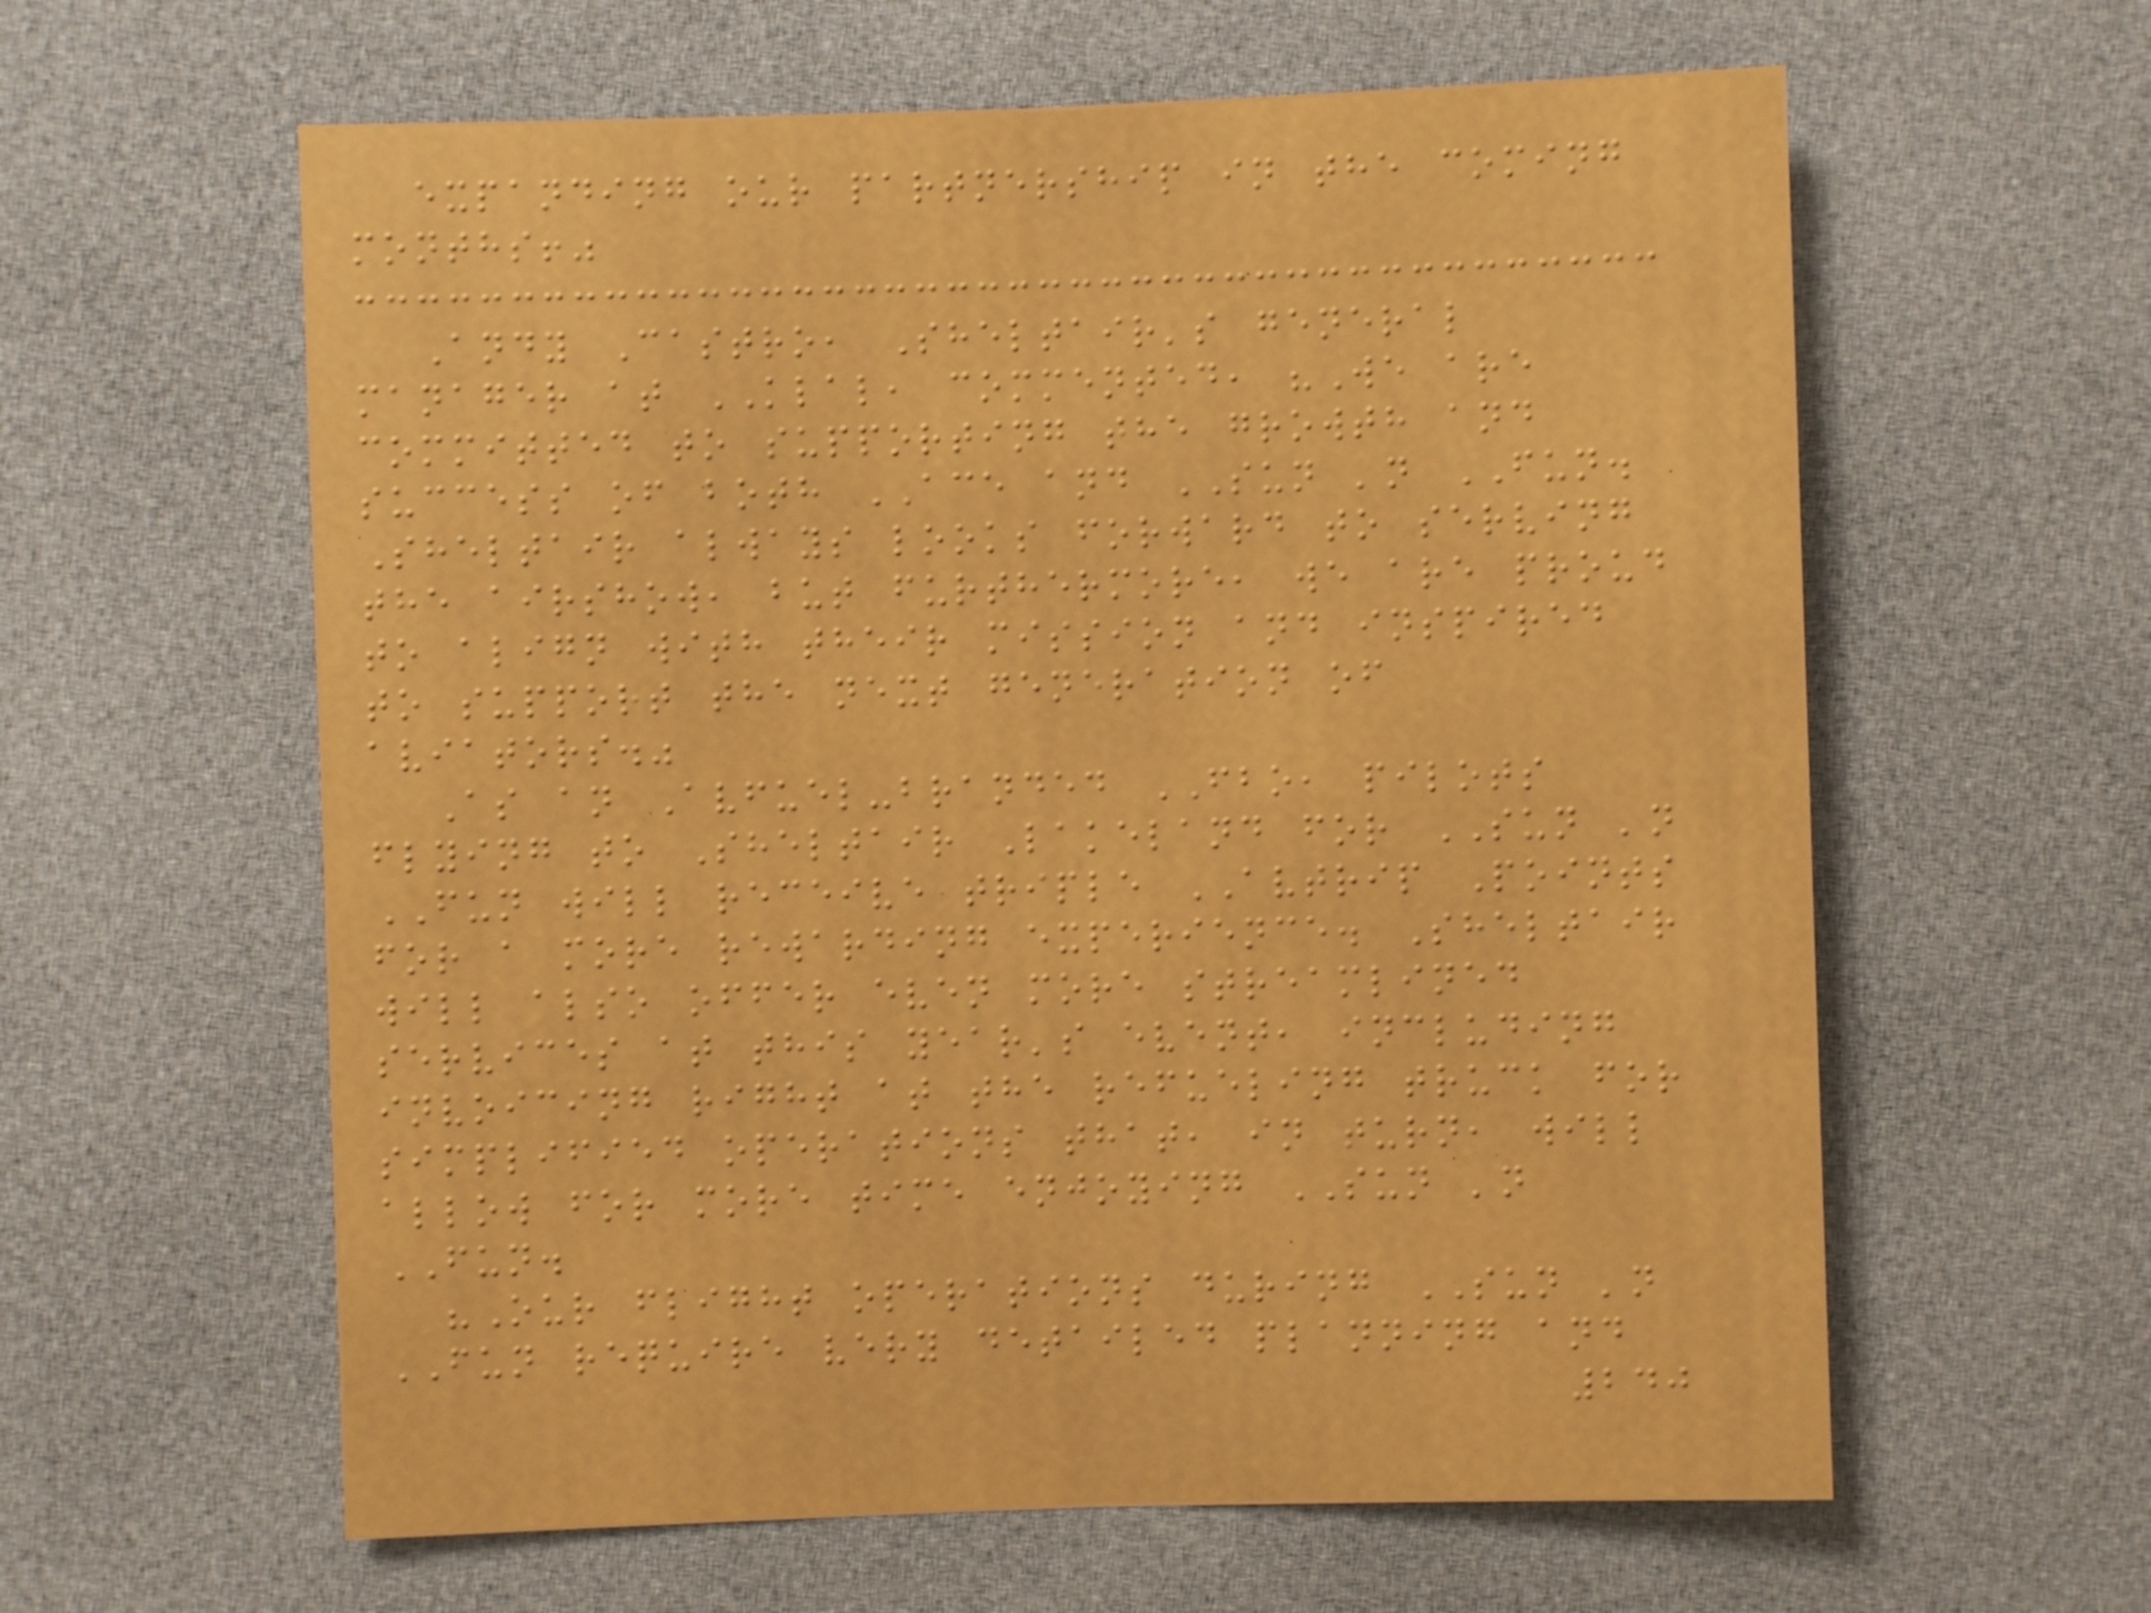expanding our partnership in the coming
months!"
Andy Castro, Sheltair's general
manager at KLAL, commented, "We are
committed to supporting the growth and
success of both ACE and SUN 'n FUN.
Sheltair always looks forward to serving
the airshow, but furthermore, we are proud
to align with their mission and inspired
to support the next generation of
aviators."
As an Avfuel-branded FBO, pilots
flying to Sheltair Lakeland for SUN 'n
FUN will receive triple AVTRIP Points
for a more rewarding experience. Sheltair
will also offer even more streamlined
services at this year's event, including
invoicing right at the refueling truck for
simplified operations that, in turn, will
allow for more time enjoying SUN 'n
FUN.
"Our flight operations during SUN 'n
FUN require very detailed planning and
240
